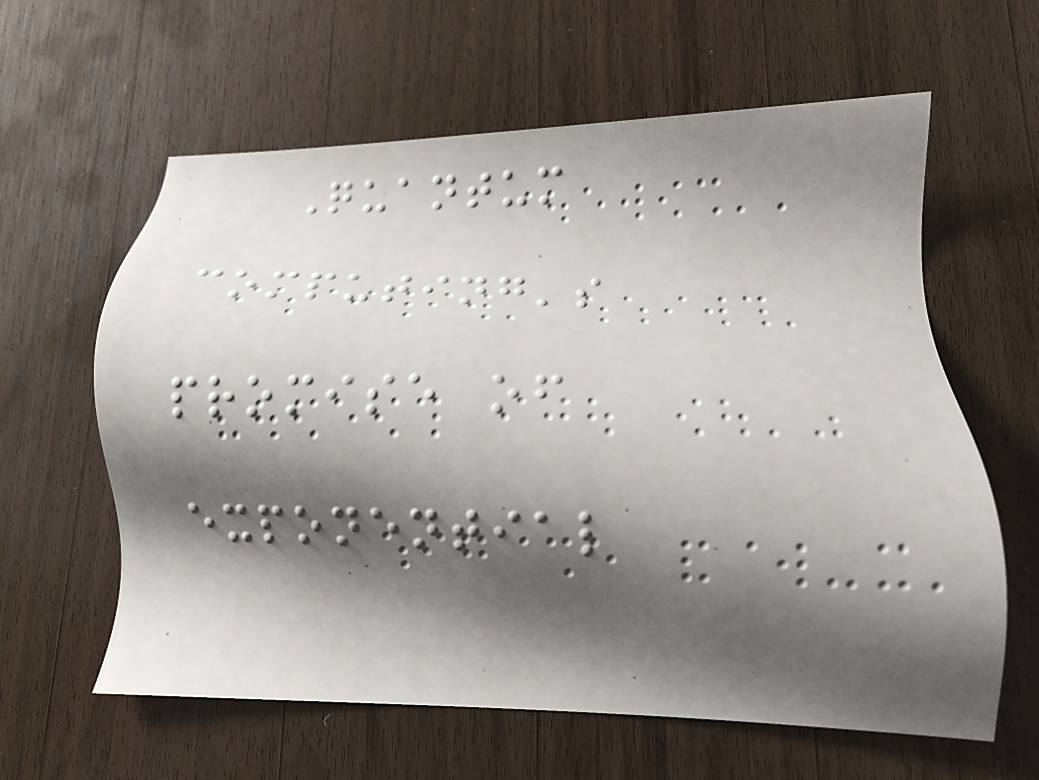Quantum
computing's
promise of
exponential
